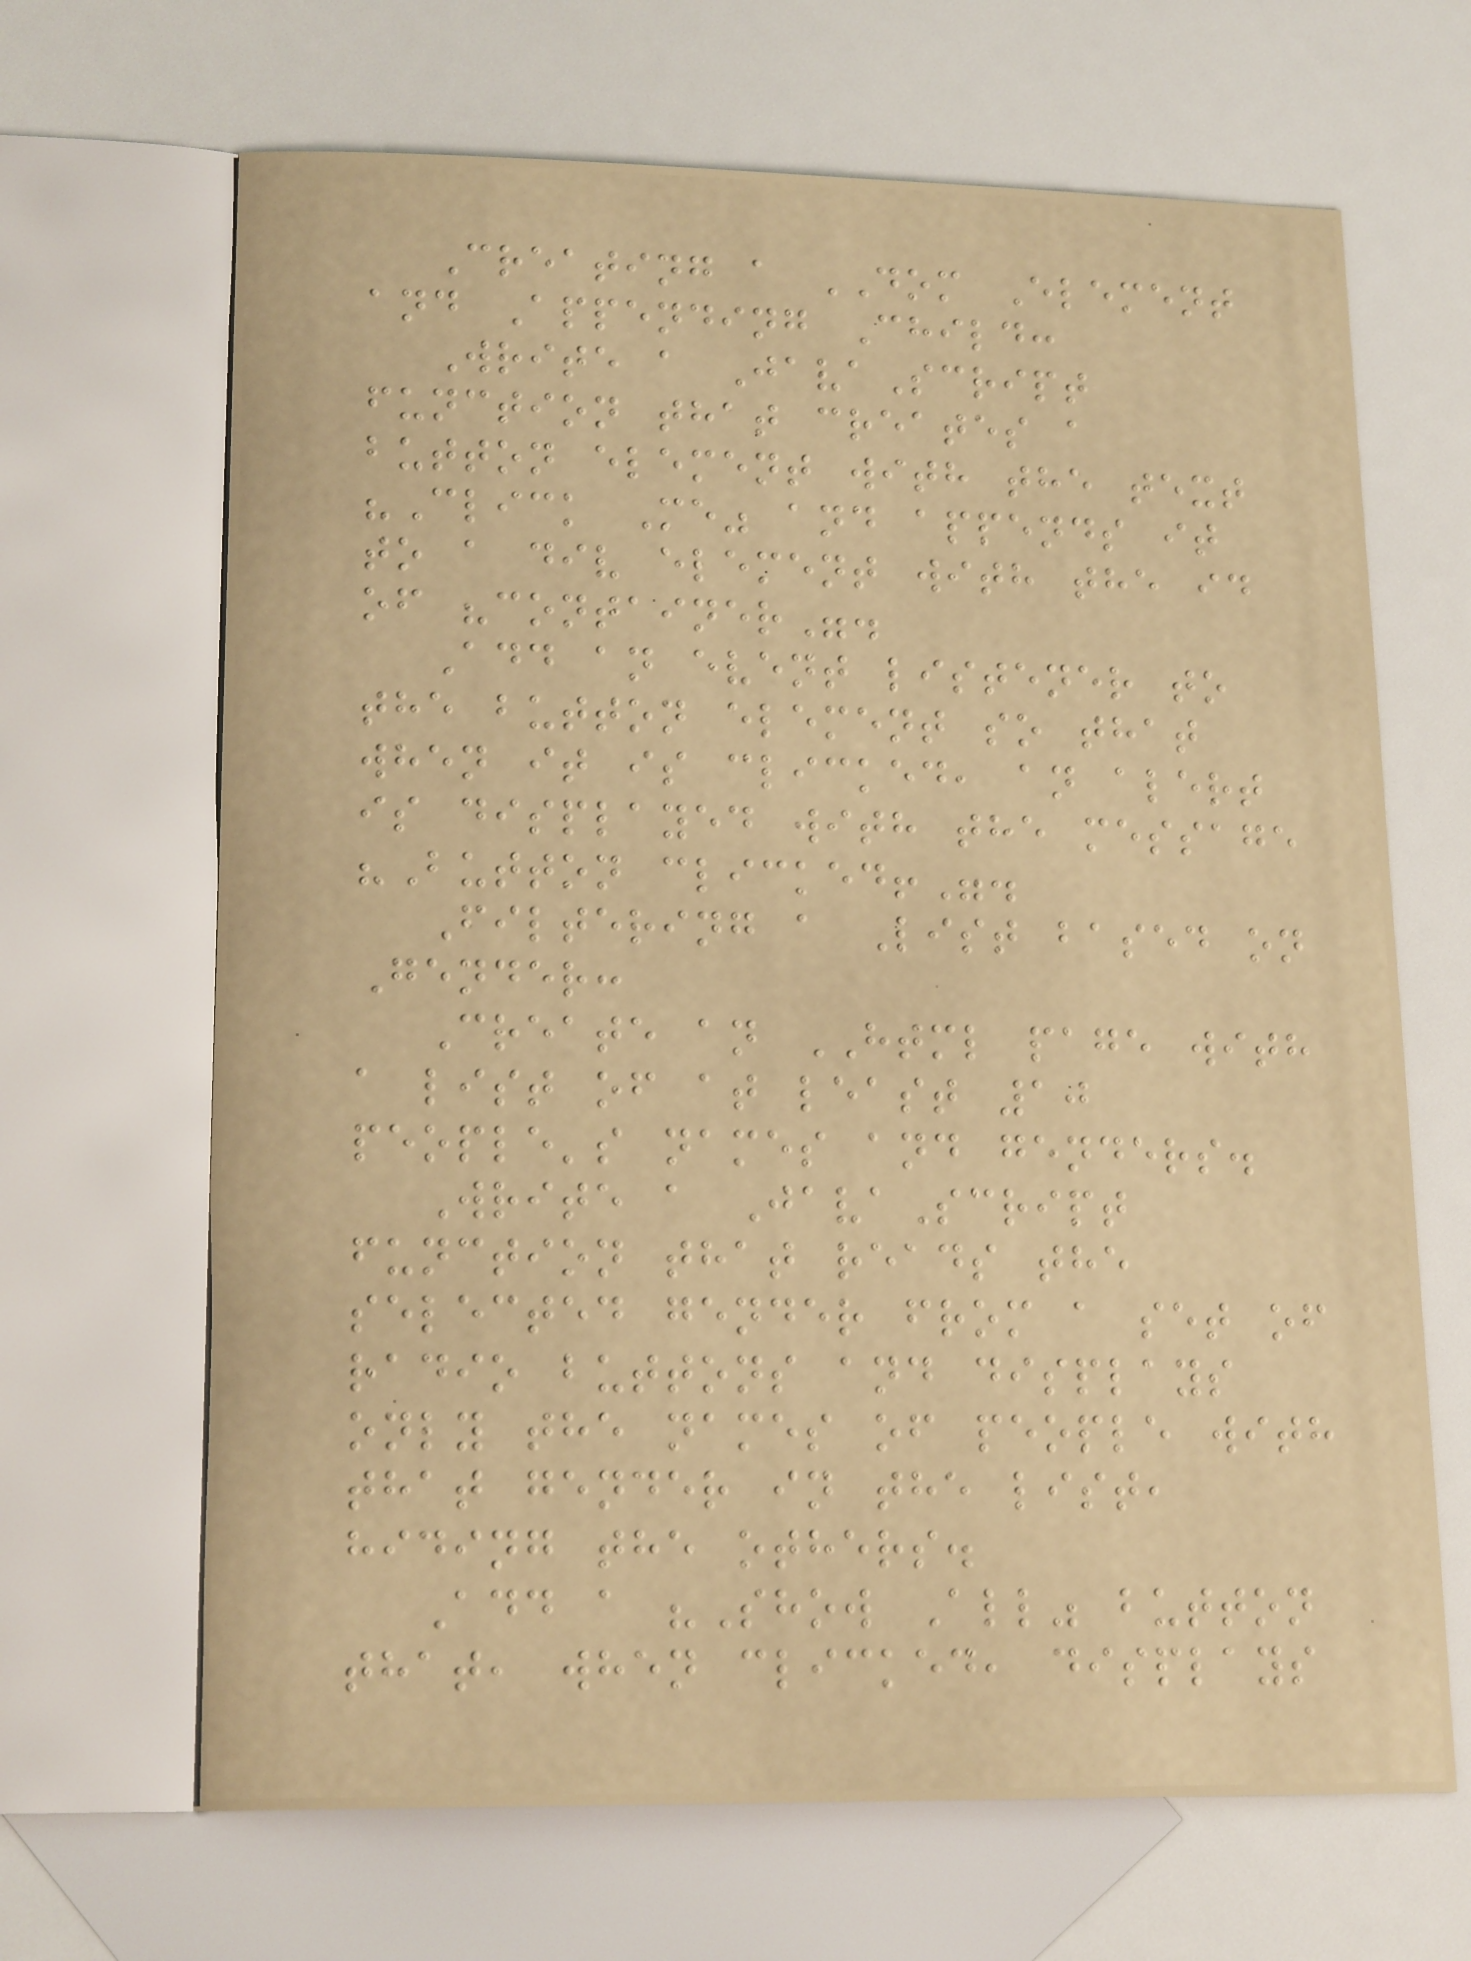Creating a DOM Element
and Appending Child:
Write a JavaScript
function that creates a
button element with the text
"Click Me" and appends it
to a div element with the id
of "container".
Add an event listener to
the button element so that
when it is clicked, an alert
is displayed with the message
"Button clicked!".
Filtering a List based on
Gender:
Create an HTML page with
a list of at least 10
people's names and genders.
Write a JavaScript
function that reads the
selected gender from a set of
radio buttons and displays
only the names of people with
that gender in the list,
hiding the others.
Add a "Show All" button
that, when clicked, displays
